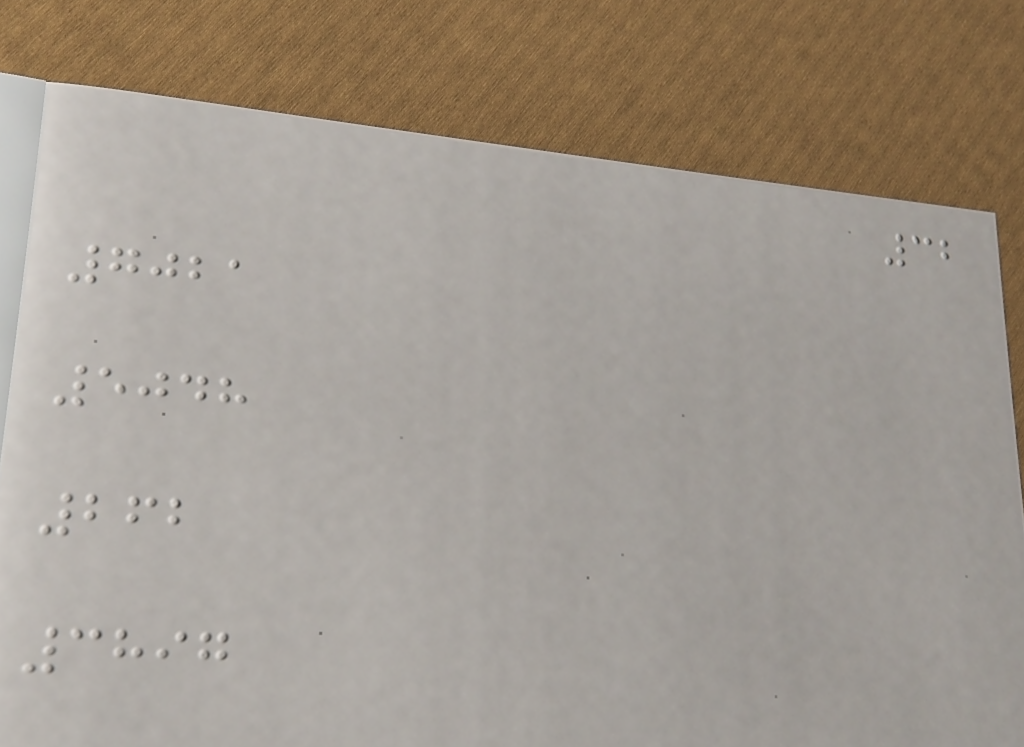32
7021
5048
262
3897
